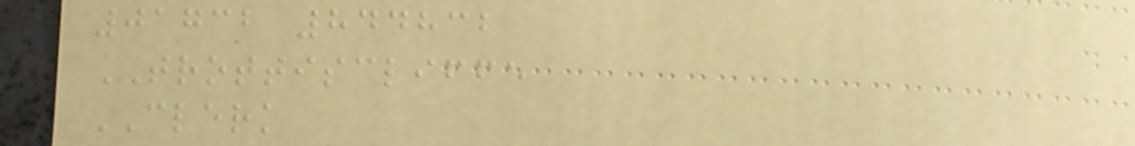01732 844832
TROTTISCLIFFE
CLERK
